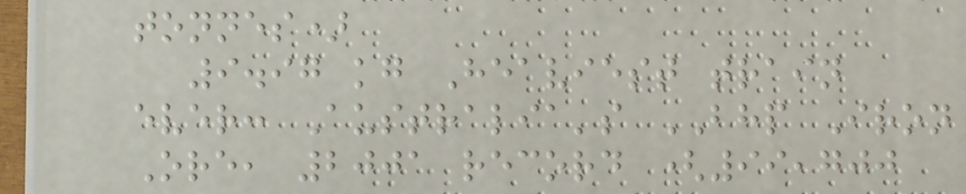tonnes)
9.97 kg Heaviest train
ever: Australia's BHP Iron
Ore, 2001 record (99,700
